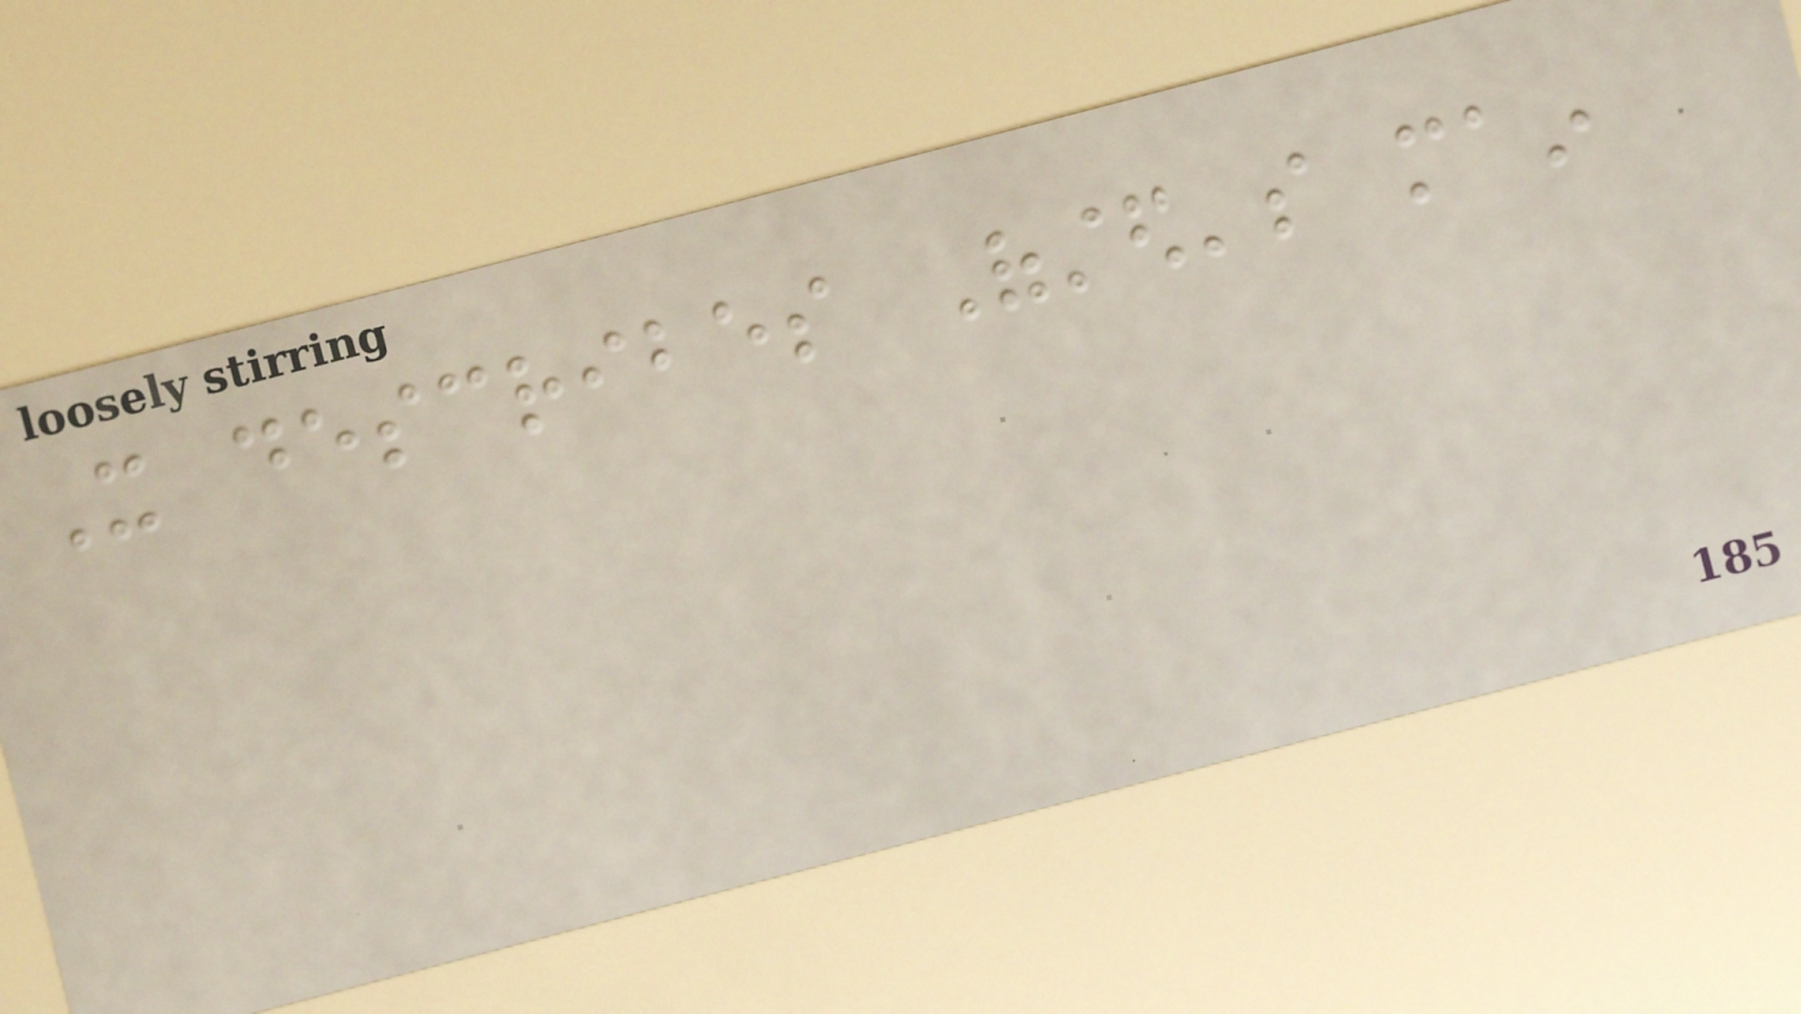It describes Ofsted's main
